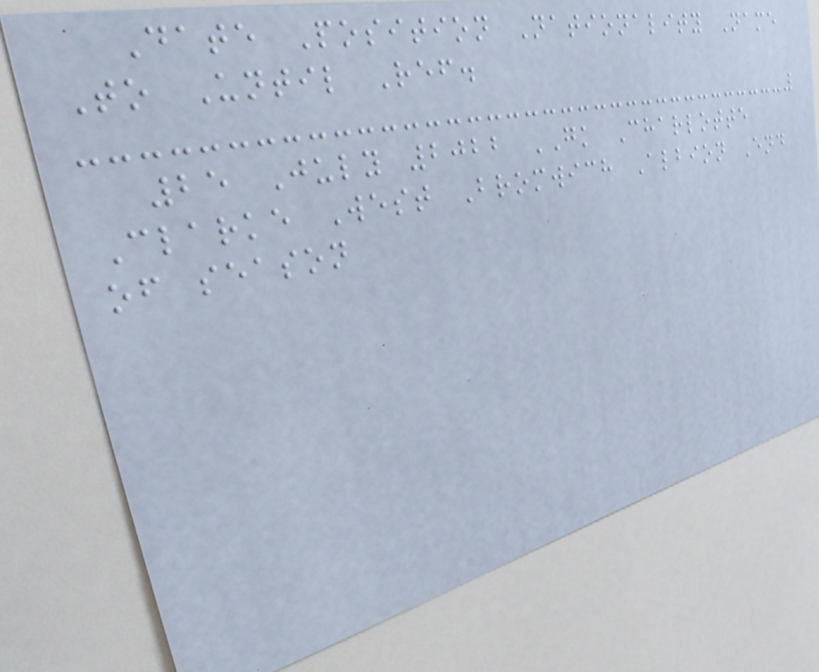Date Position Nationality Name
To Until Ref.
25 July 2022 GK Charlotte
Clarke West Bromwich Albion End
of season
